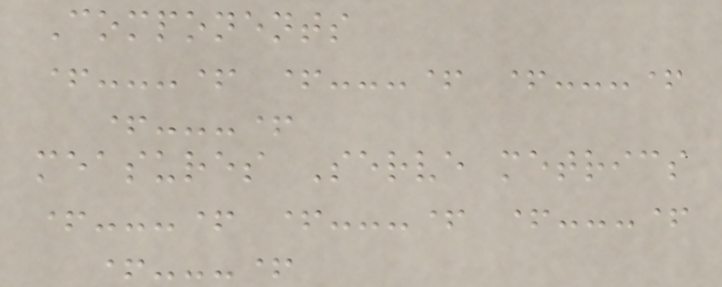Components
+---+ +---+ +---+
+---+
measures Serve metrics
+---+ +---+ +---+
+---+
